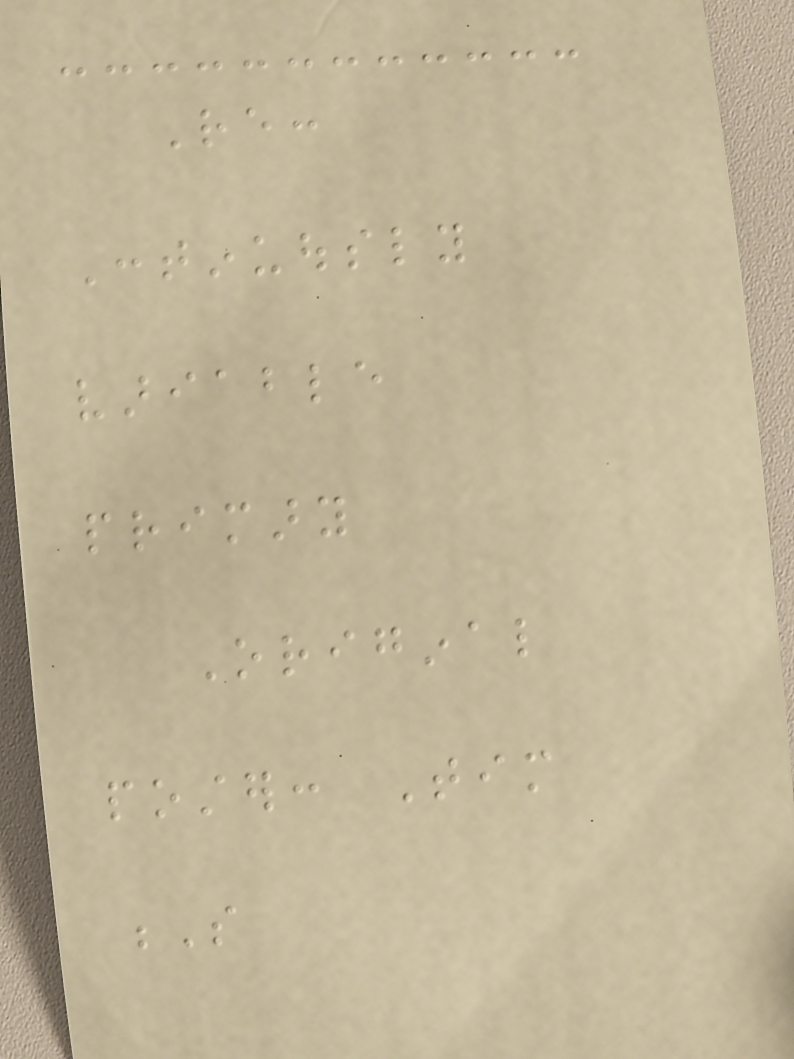Re:
Continuously
variable
primary
Original
poster: Tim
S
